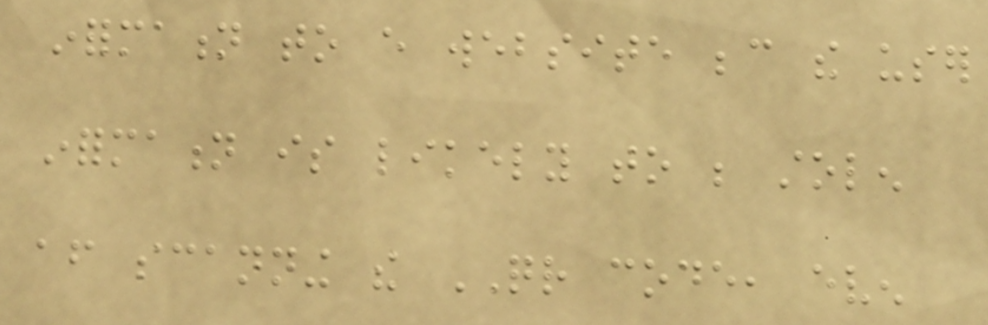information to every website because the user
information is likely to be stolen
after scanning the QR code, even
